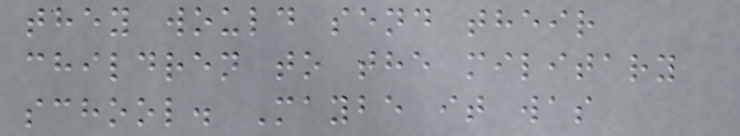they would send their
children to the military
school. Maybe it was
